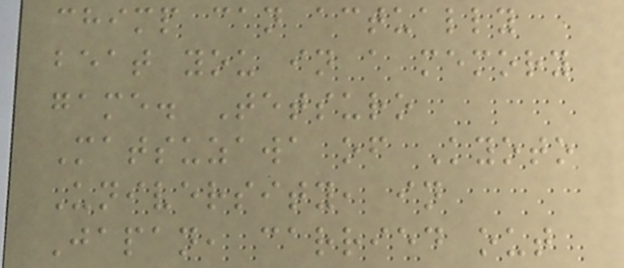chimp can actually
beat you in a memory
game. Tetsuro
Matsuzawa of Kyoto
University, in
Japan, carried out
